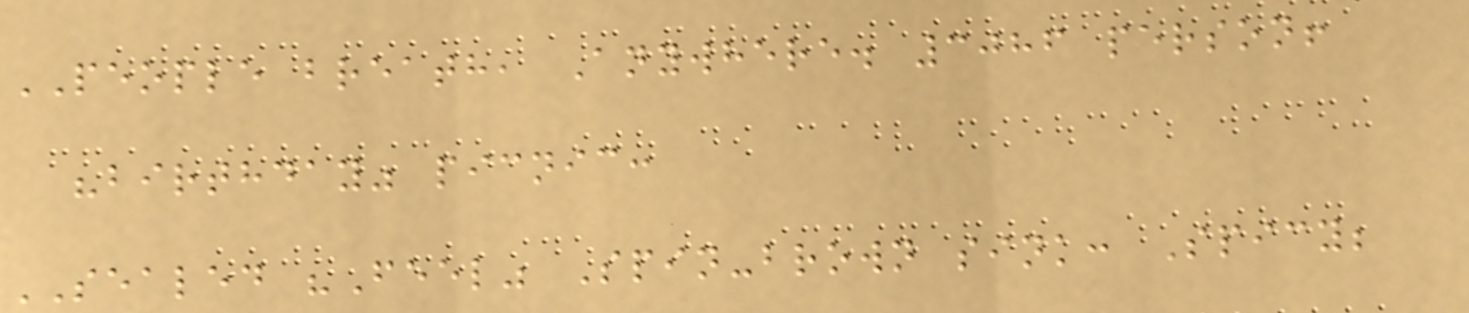PEOPLE breath, Anywhere. 3086 person!
"birthday" picnic:
SEALED "Feel" Spin-brown sink: Spicy;
